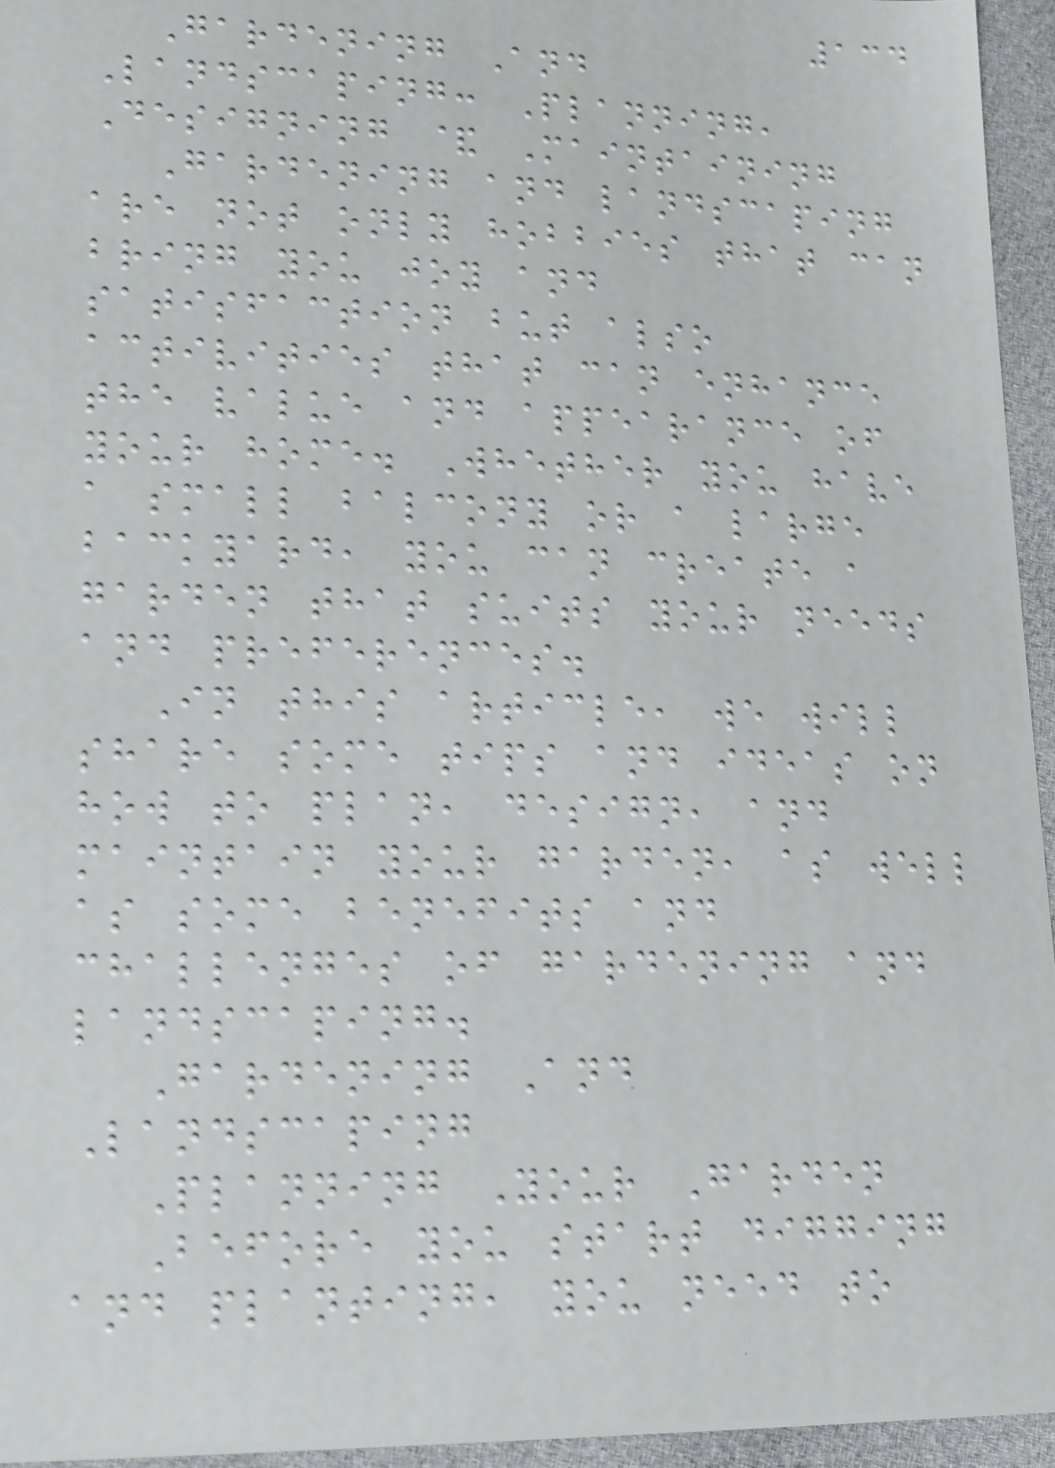134
Gardening And
Landscaping: Planning,
Designing & Maintaining
Gardening and landscaping
are not only hobbies that can
bring you joy and
satisfaction but also
activities that can enhance
the value and appearance of
your home. Whether you have
a small balcony or a large
backyard, you can create a
garden that suits your needs
and preferences.
In this article, we will
share some tips and ideas on
how to plan, design, and
maintain your garden, as well
as some benefits and
challenges of gardening and
landscaping.
Gardening And
Landscaping
Planning Your Garden
Before you start digging
and planting, you need to
